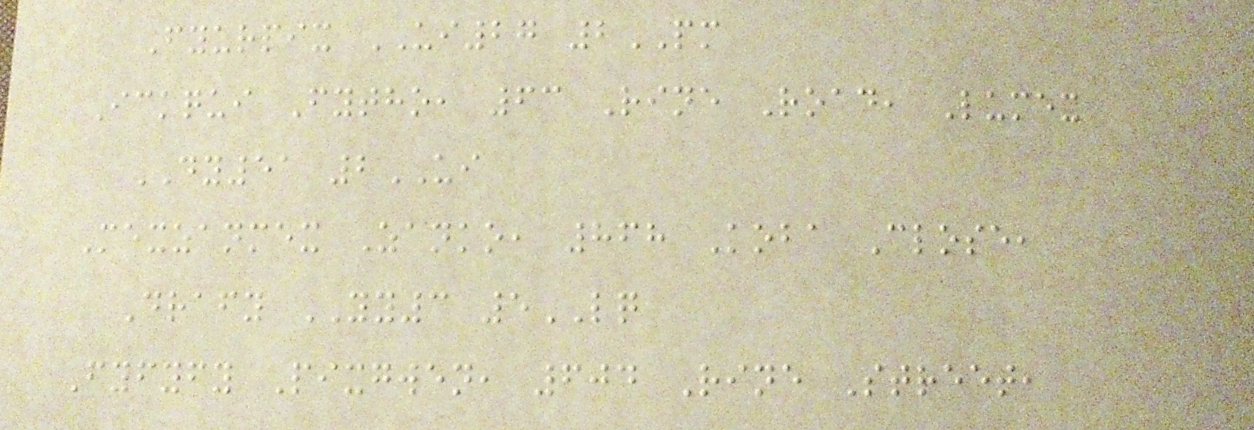Fyurpix UI27 2PM
Ickqui Fytho, 63 Rine Road, Lumex
DY51 2UI
Mexzanmex Zanko, 868 Koba Close,
Drafy YY3 5LQ
Fyfyfy Pixgwen, 604 Rine Street,
